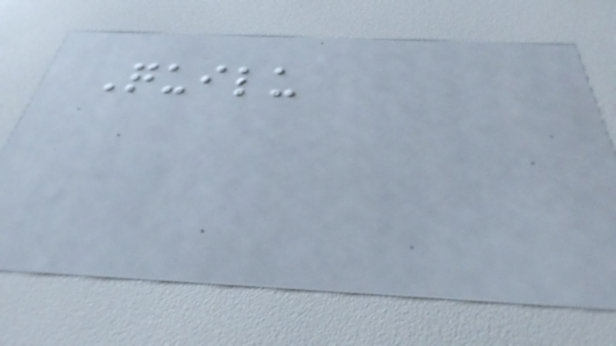Quilu
